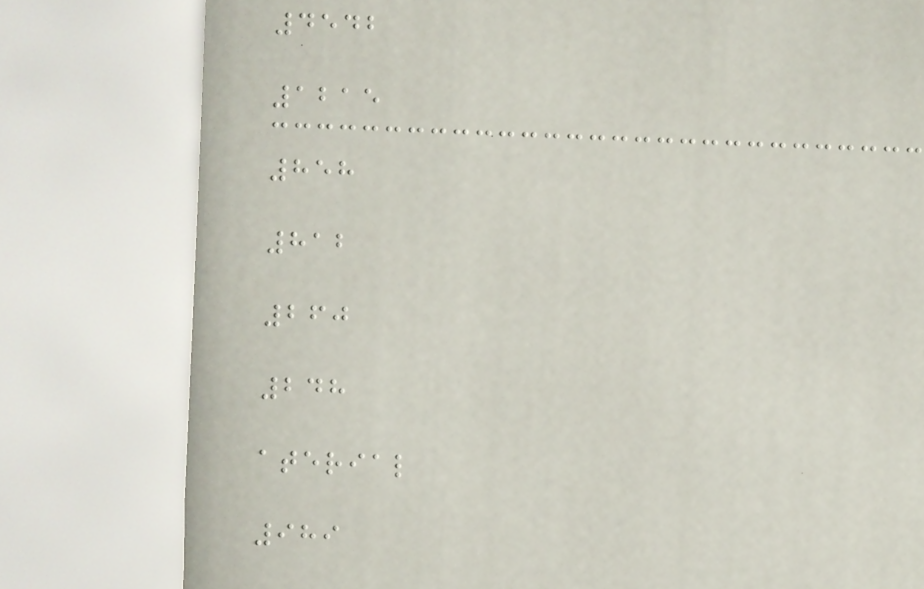4542
1215
858
812
260
248
aterial
989
